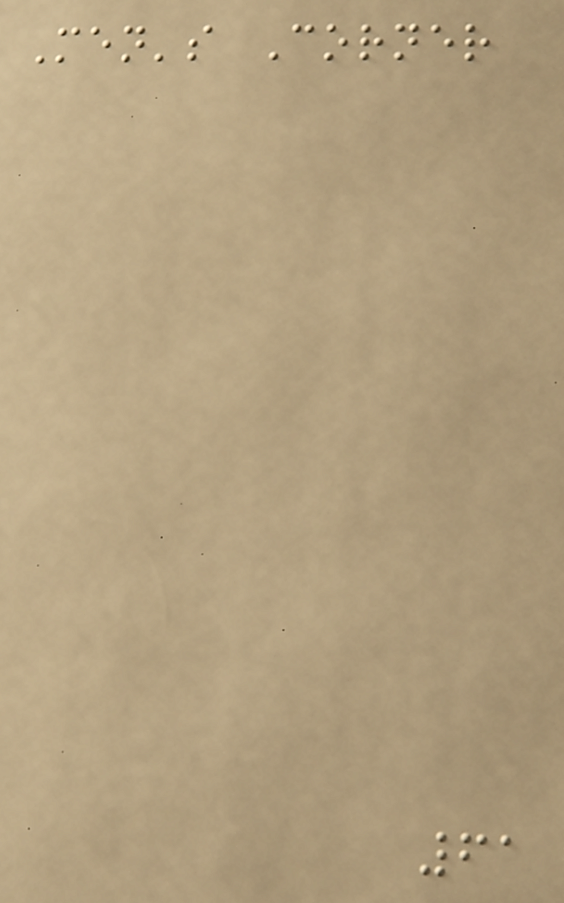Men's Corner
61
